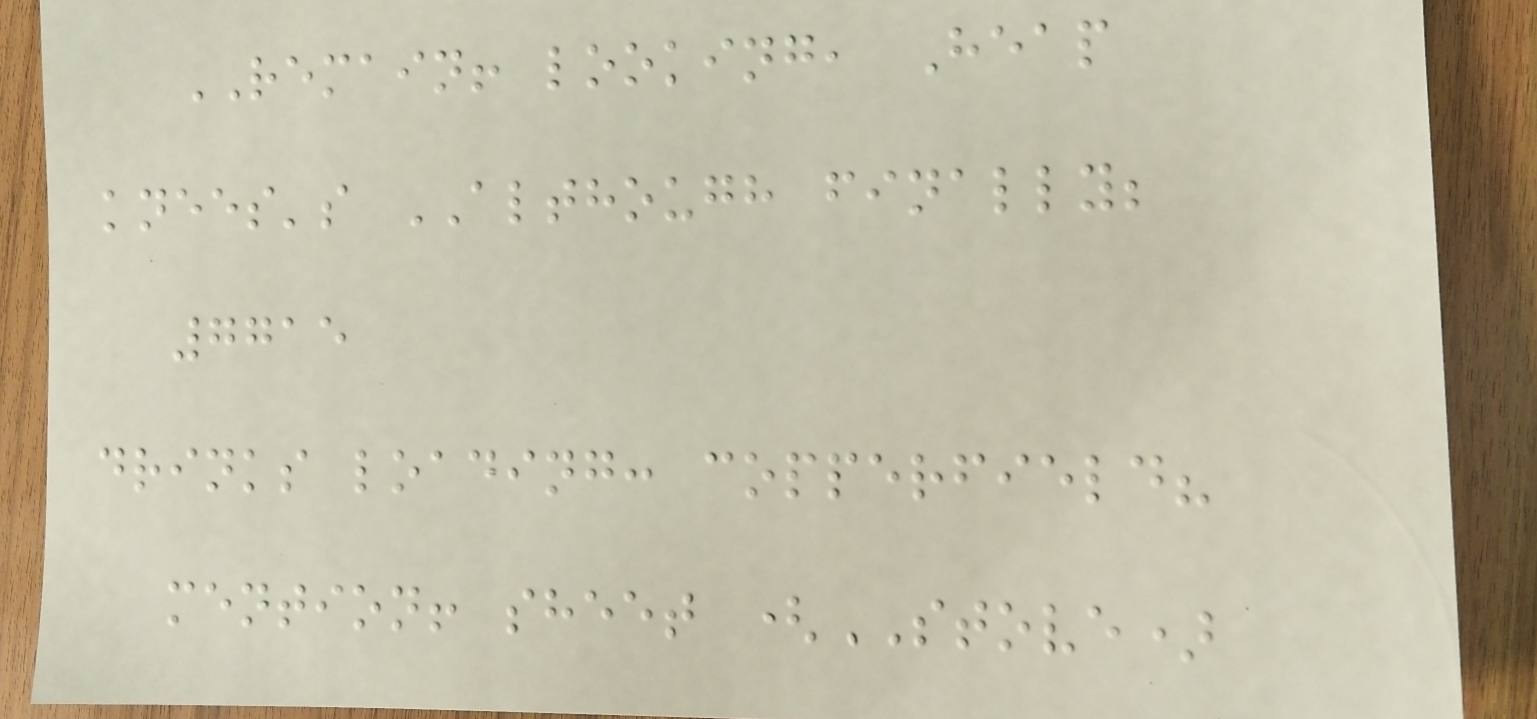REMAIN! looking, Heap
knees's ALTHOUGH finally;
7715
drinks loading: copperfield?
mention! sheet (STOVE)
